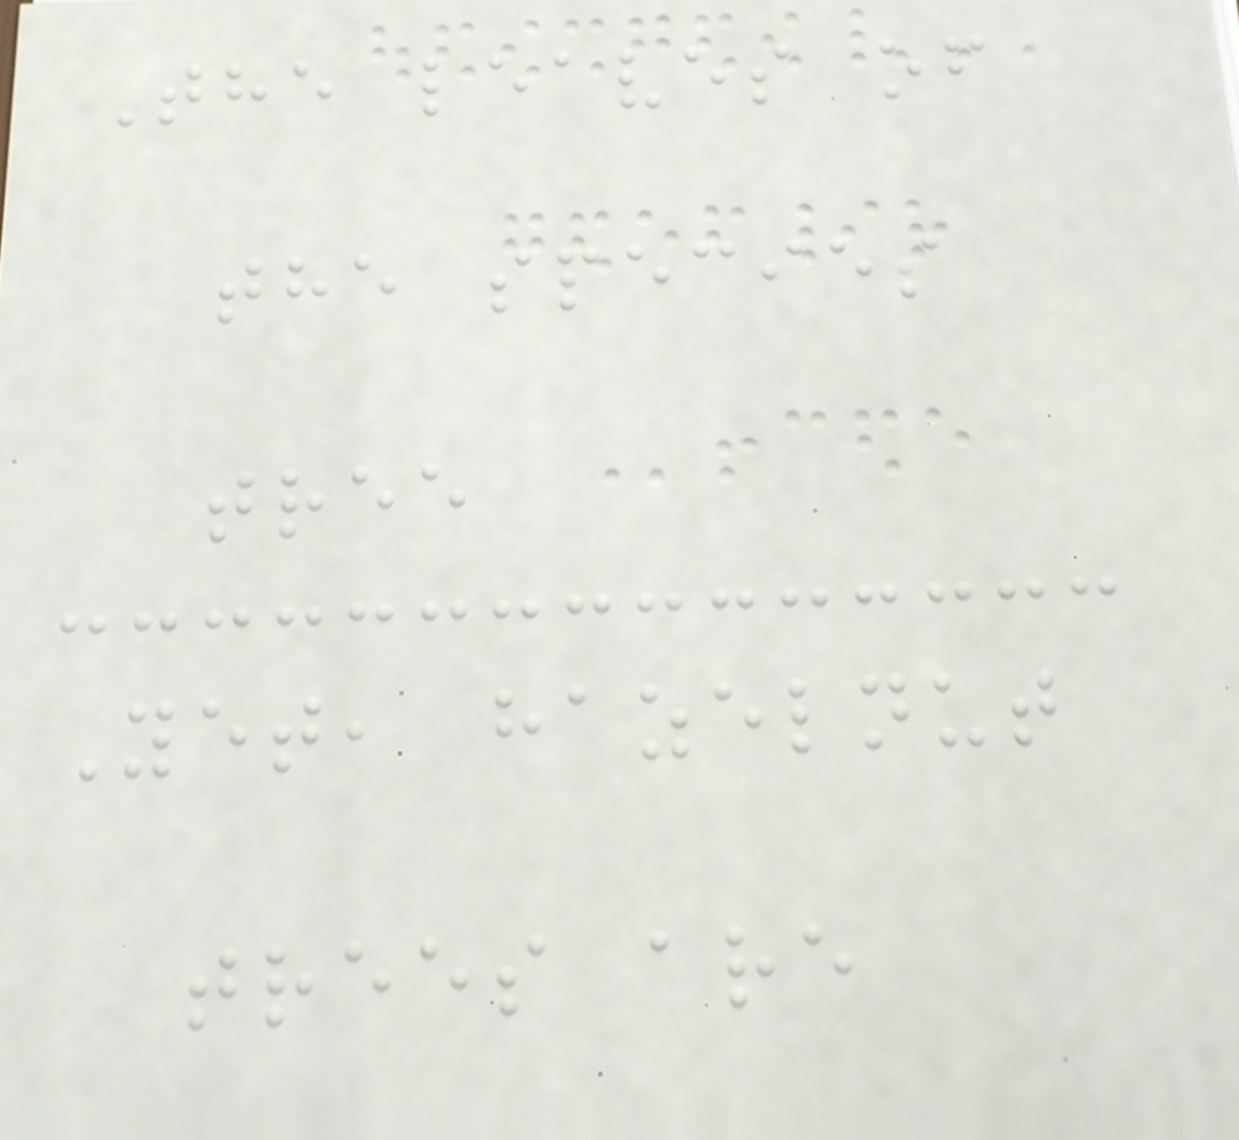The leaves of
the species
tree
Yet, hazelnut
trees are
